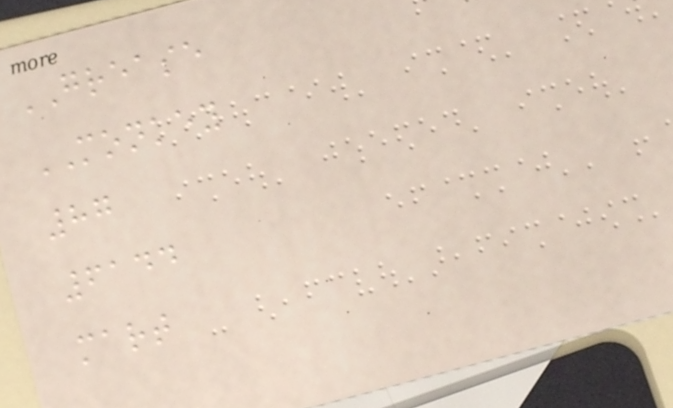GREASE
MONKEY
87
6144
mart
